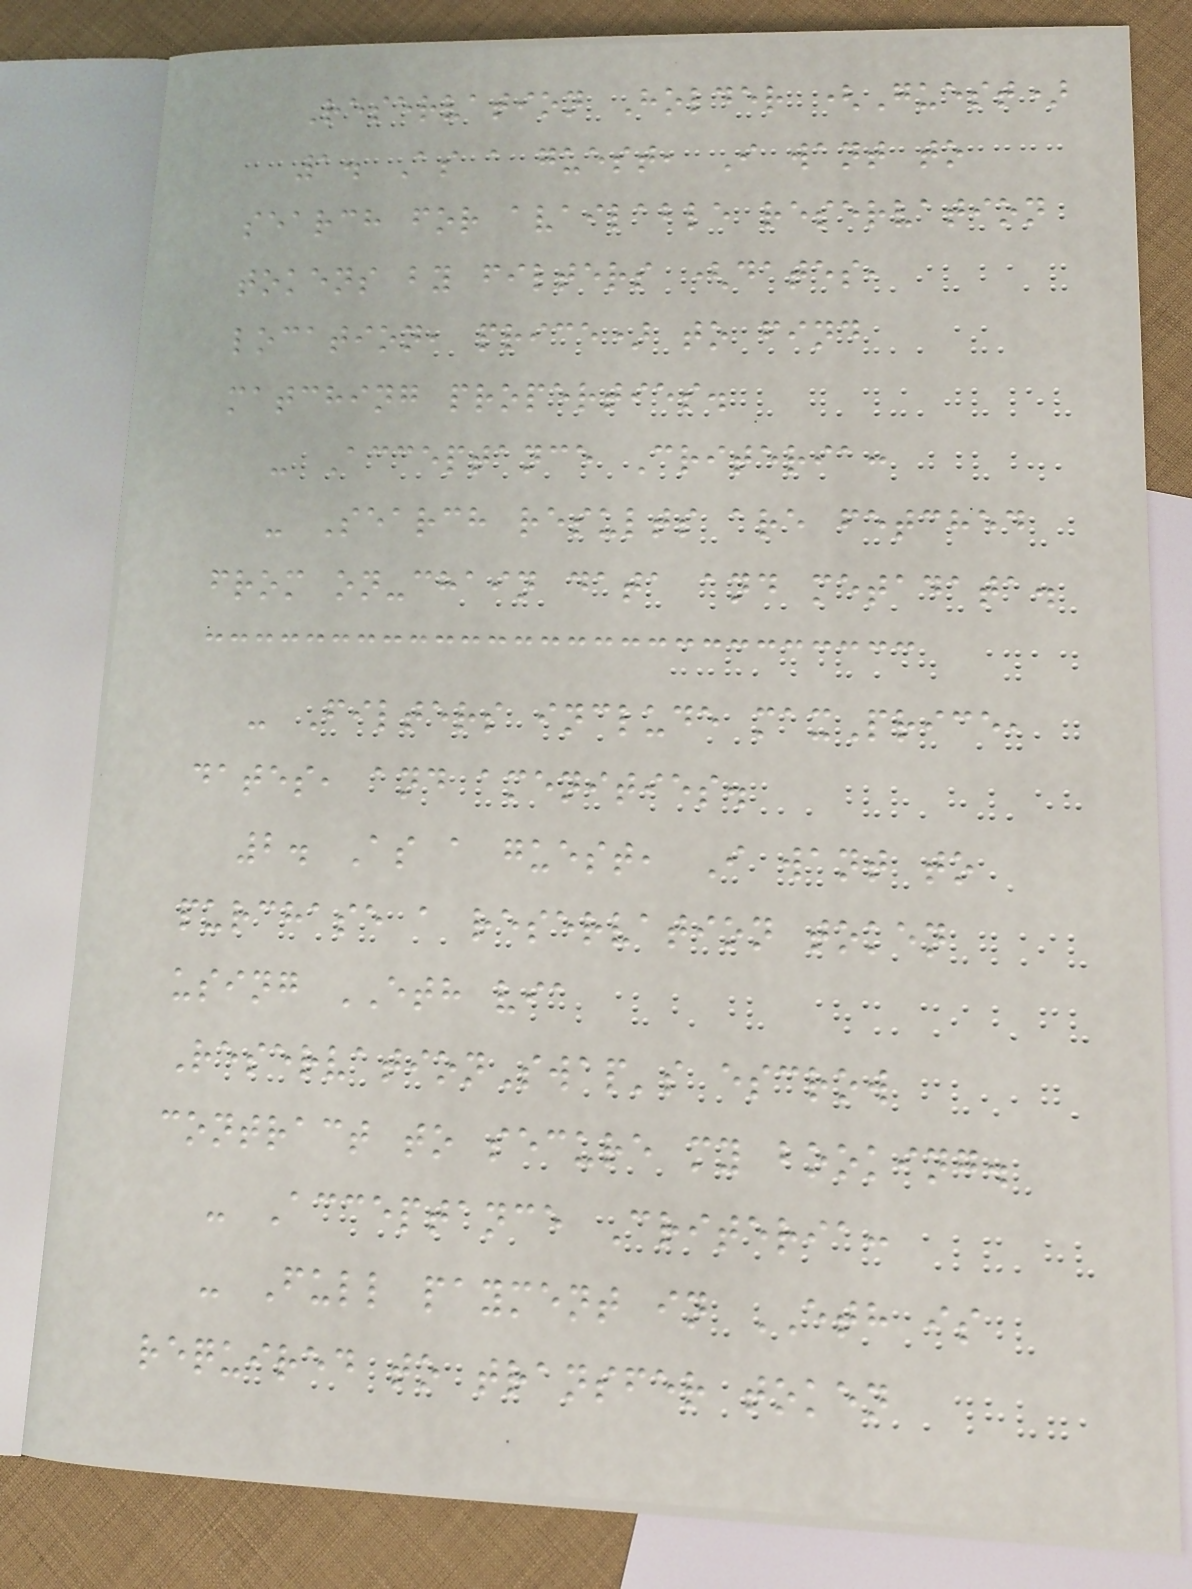Reservation Holder (Guest)
1. As a guest, I want to
search for available reservation
tokens by filters (dates,
location, price) to find
matching properties.
- Acceptance Criteria:
- Search results are fetched
from on-chain data and metadata.
- Filters include maxPrice,
dates, and amenities.
2. As a guest, I want to
purchase a reservation token
using ETH via
ReservationSwap's escrow
contract to secure my booking.
- Acceptance Criteria:
- Full payment in ETH is
required to transfer token
